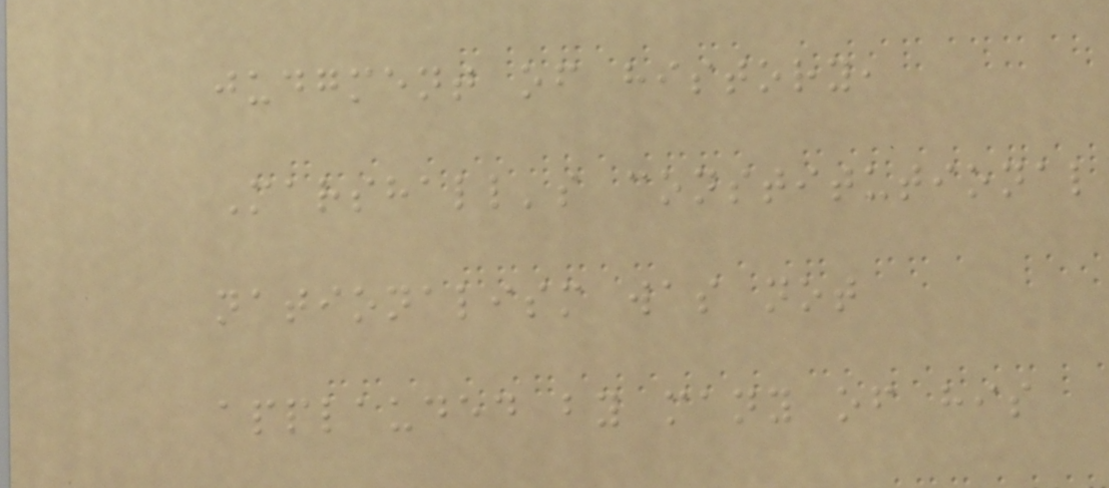judgment of history,
Marshall's constitutional
nationalism was not
applauded by many of his
